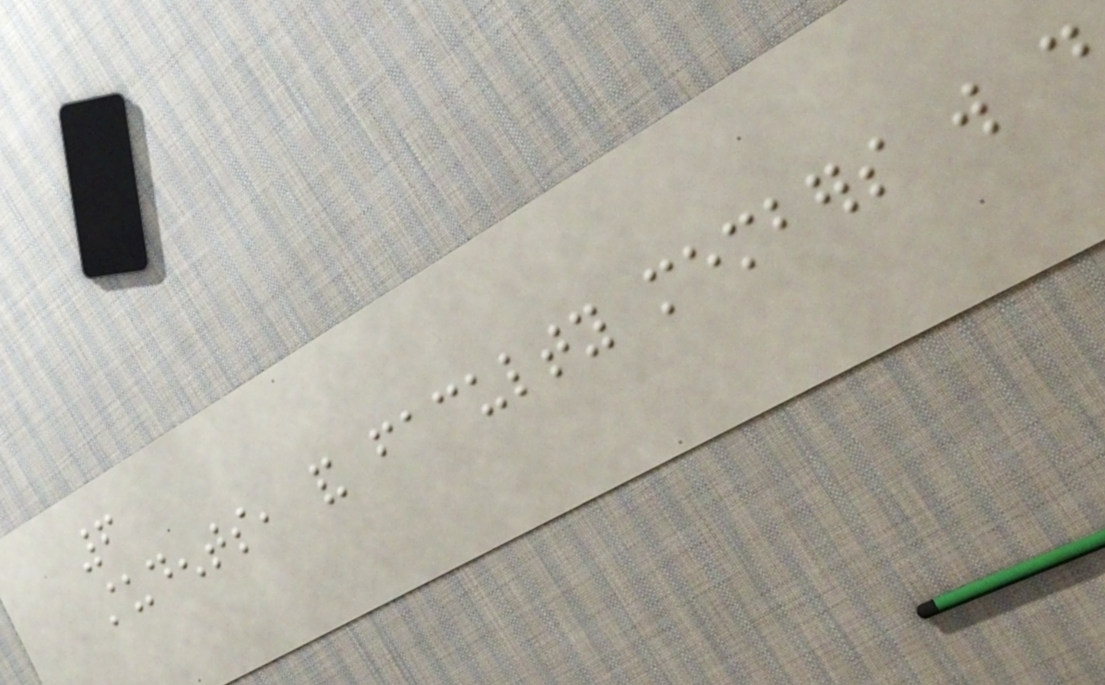6
students, and faculty members will do
